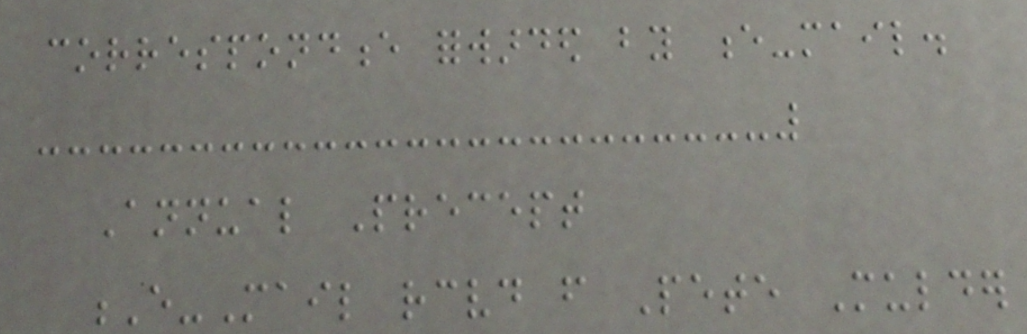correspondence forwarded by e-mail.
Annual Precept
E-Mail received from Pete Mulder
